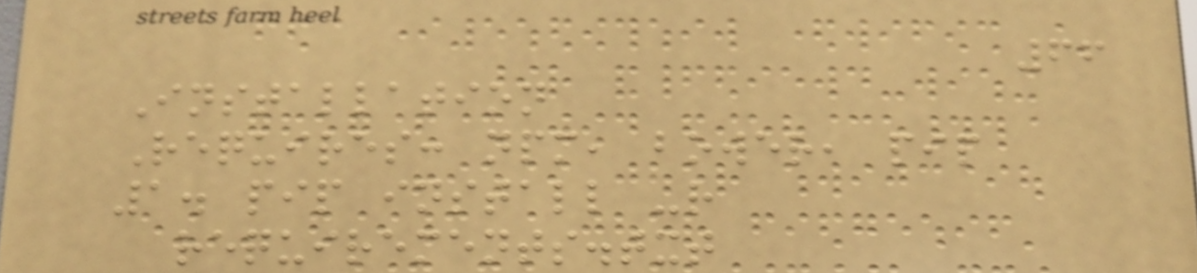66
Installation
Requires: npm, bower, pip
1. pip install -r
requirements.txt
